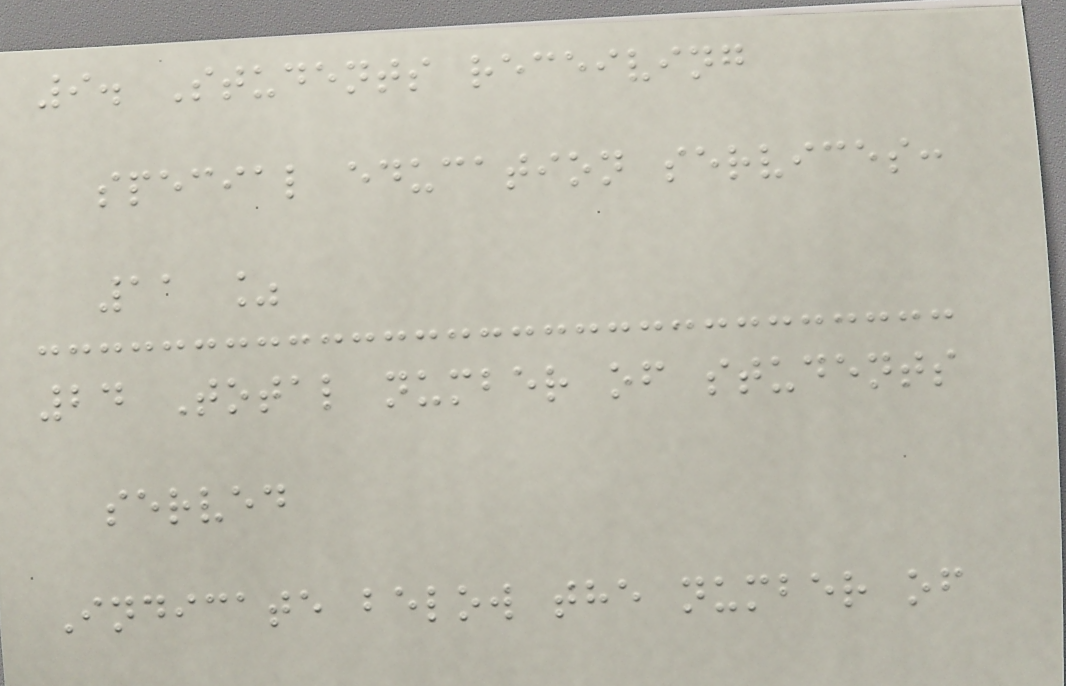9. Students receiving
special education services:
11 %
24 Total number of students
served
Indicate below the number of
